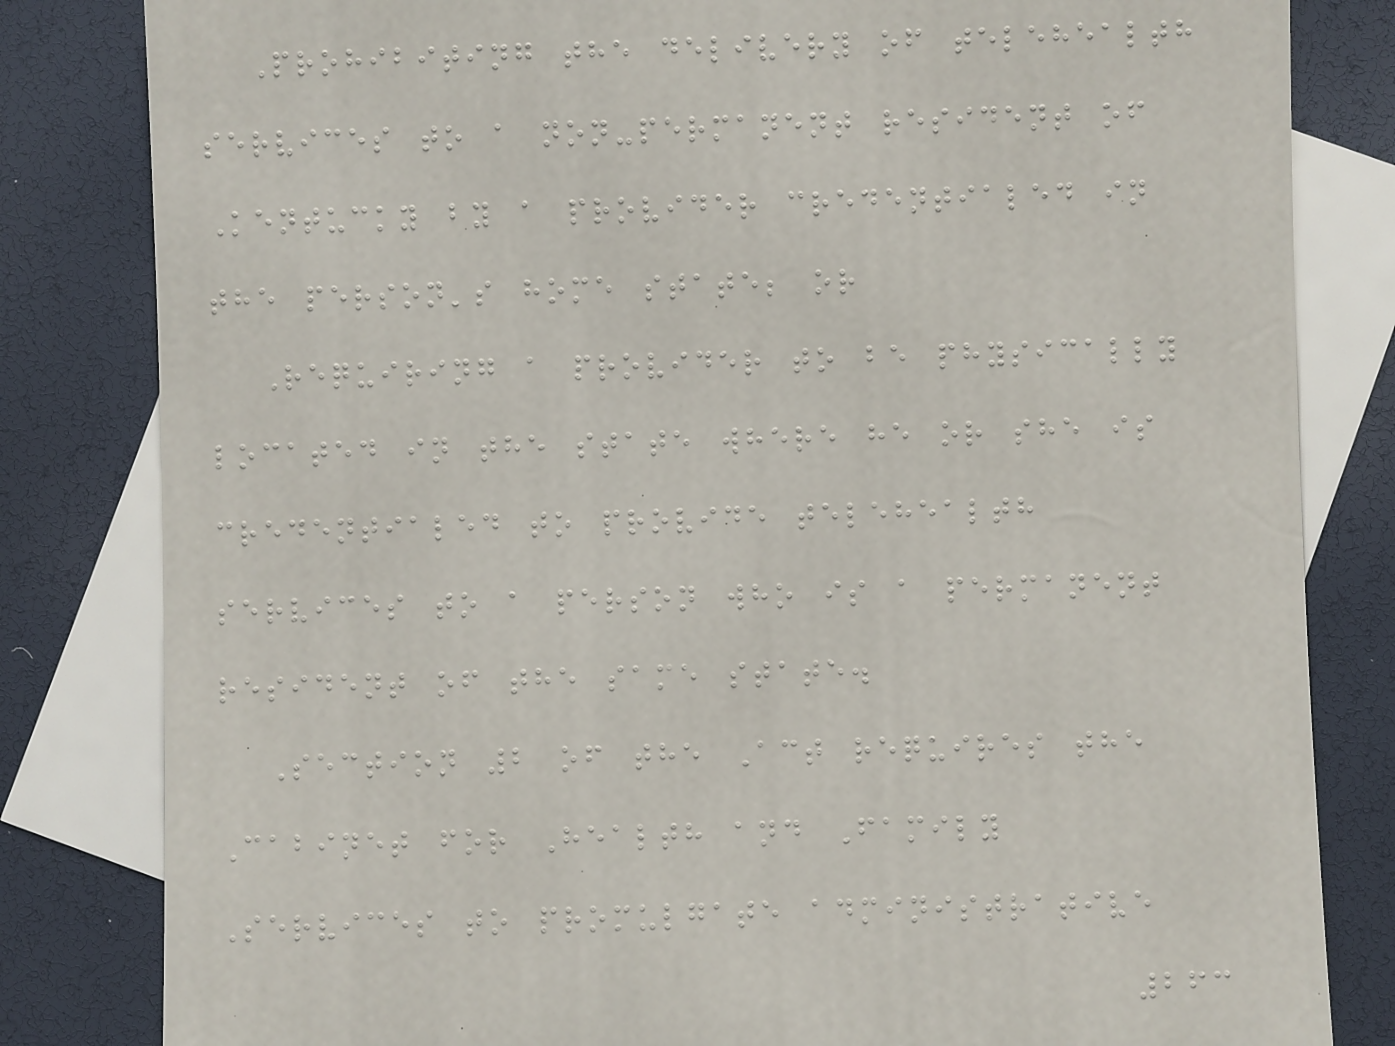Prohibiting the delivery of telehealth
services to a non-permanent resident of
Kentucky by a provider credentialed in
the person's home state; or
Requiring a provider to be physically
located in the state where he or she is
credentialed to provide telehealth
services to a person who is a permanent
resident of the same state.
Section 2 of the Act requires the
Cabinet for Health and Family
Services to promulgate administrative
263
